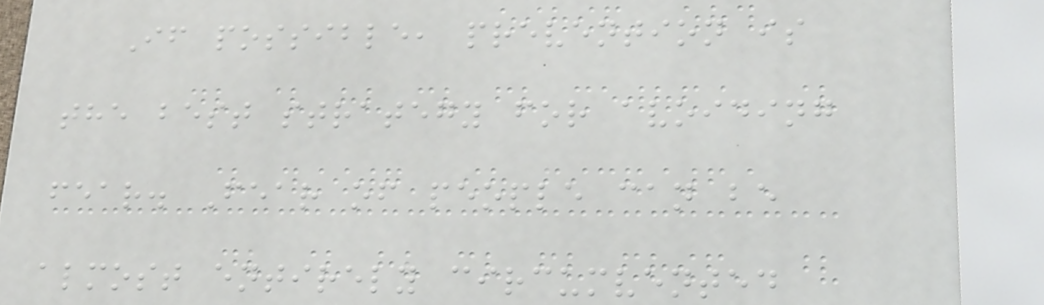If possible, prevention is
the best strategy for avoiding
fear. Fear of people can be
almost entirely circumvented
